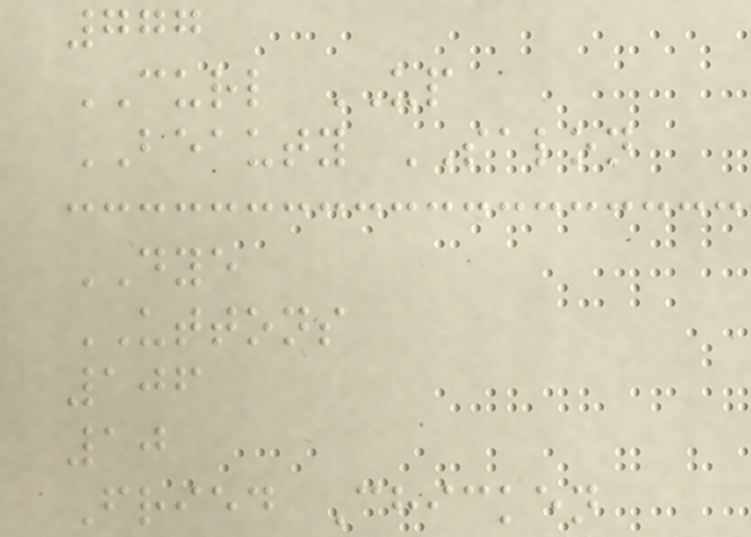777
CURL UP
BEAUTY SALON
DYE
UTTONS
106
10
Fried Chicken
